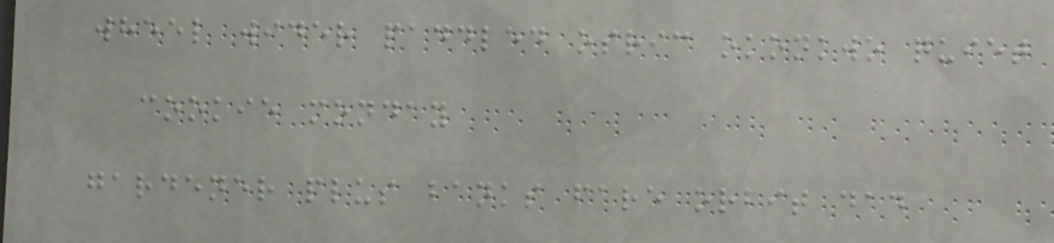wheel wider paddled osric okonkwo quiet
cookie monday
gardener plus banks fare orbit dad
